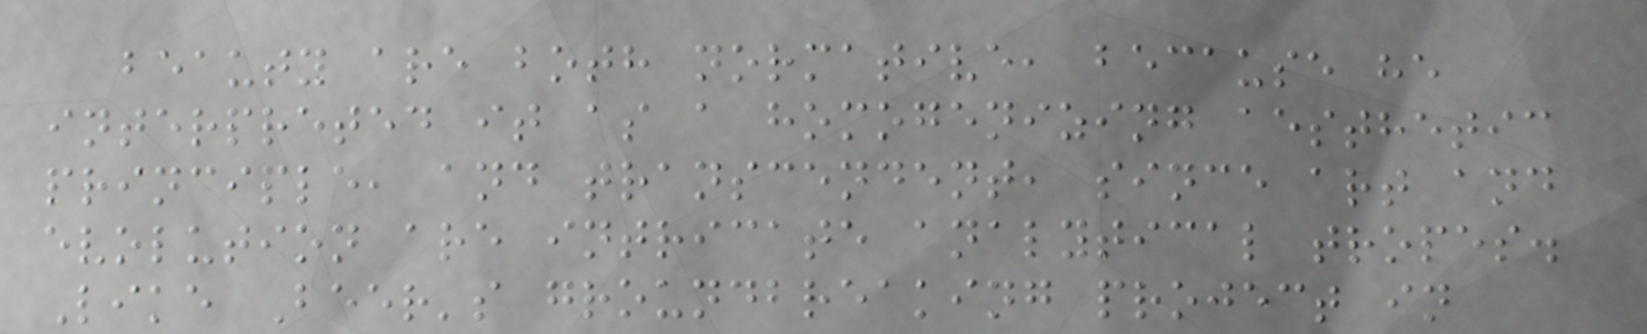beauty are both normative, because he
interpreted it as a homogenizing aesthetic
principle, and transcendent, since art and
evolution are intricate analytical tropes.
Like Beer's groundbreaking project in
